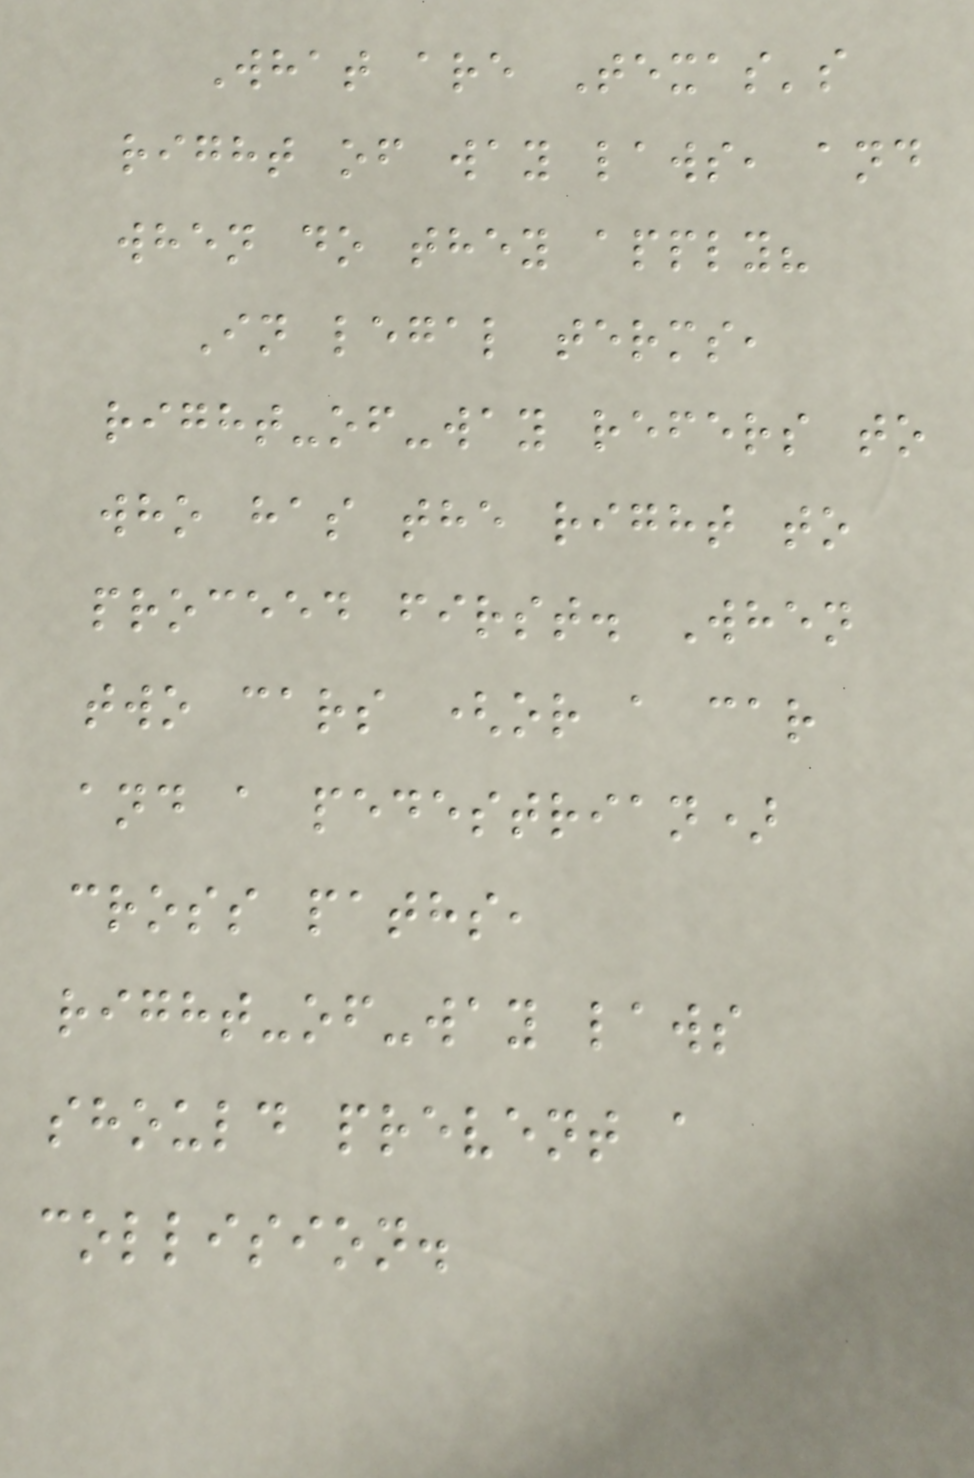What are Texas's
right of way laws, and
when do they apply?
In legal terms,
right-of-way refers to
who has the right to
proceed first. When
two cars (or a car
and a pedestrian)
cross paths,
right-of-way laws
should prevent a
collision.
